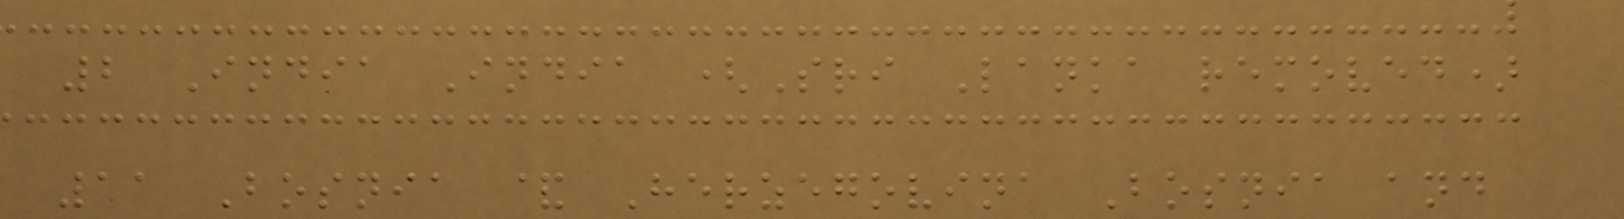2 India India (Sri Lanka removed)
11 Bosnia & Herzegovina Bosnia and
